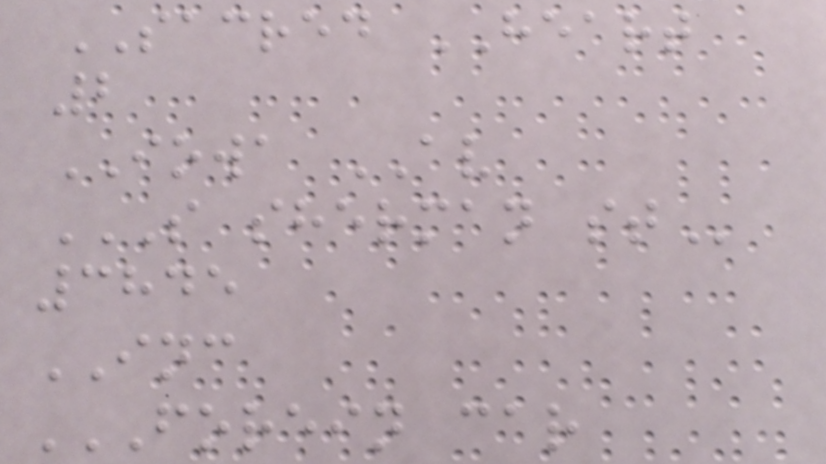SACRED HEART
2
IOWA AV
S SHERMAN ST
3845
INC
FOREIN CAR
